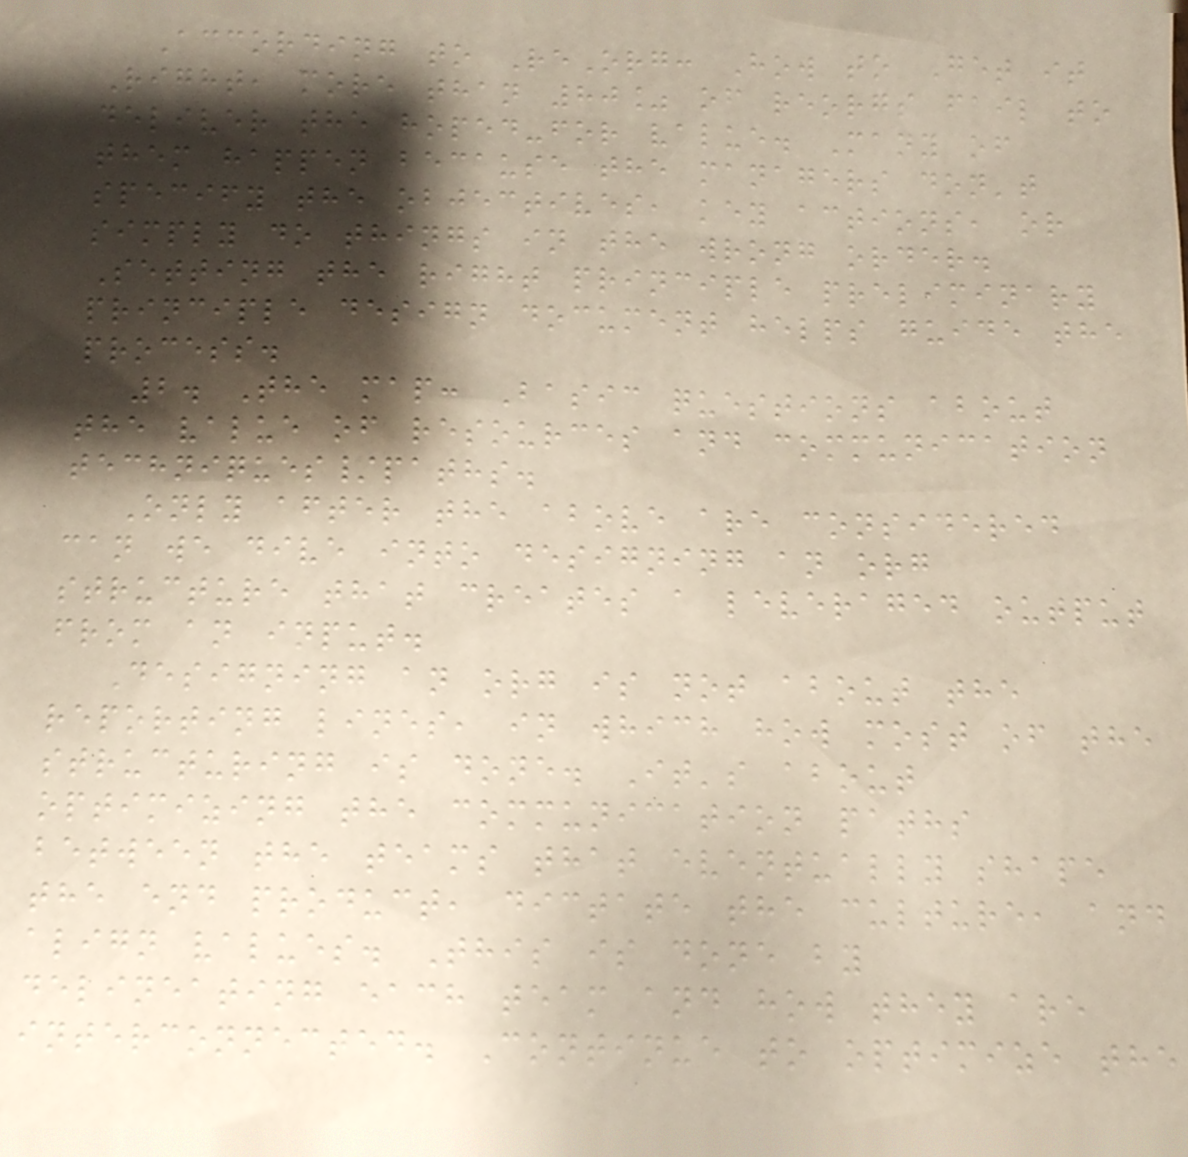According to ReOrg: How to Get it
Right, more than 80% of reorgs fail to
deliver the hoped-for value. Many of
them happen because the managers don't
specify the objectives, key actions, or
simply do things in the wrong order.
Setting the right principle preliminary
principle design document helps guide the
process.
2. The map: Basic questions about
the value of resources and communication
techniques/paths.
Only after the above are considered
can we dive into designing an org
structure that creates a leveraged output
from an input.
Designing an org is not about the
reporting lines, in which how most of the
structuring is done. It's about
optimizing the communication paths
between the teams that eventually shape
the end product, dictate the culture, and
align values. This is done by
delineating each team and how they are
interconnected. Continue to optimize the
